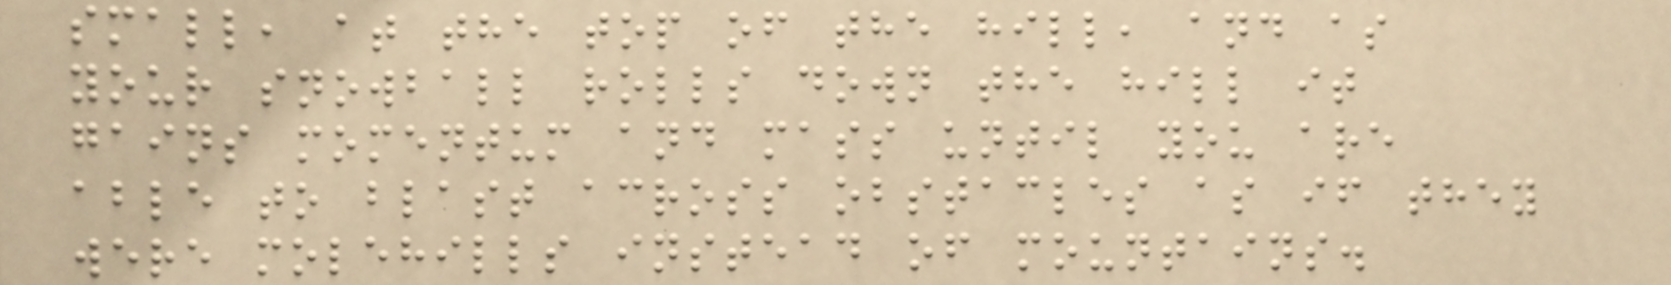small, at the top of the hill, and as
your snowball rolls down the hill it
gains momentum and mass until you are
able to blast across obstacles as if they
were molehills instead of mountains.
